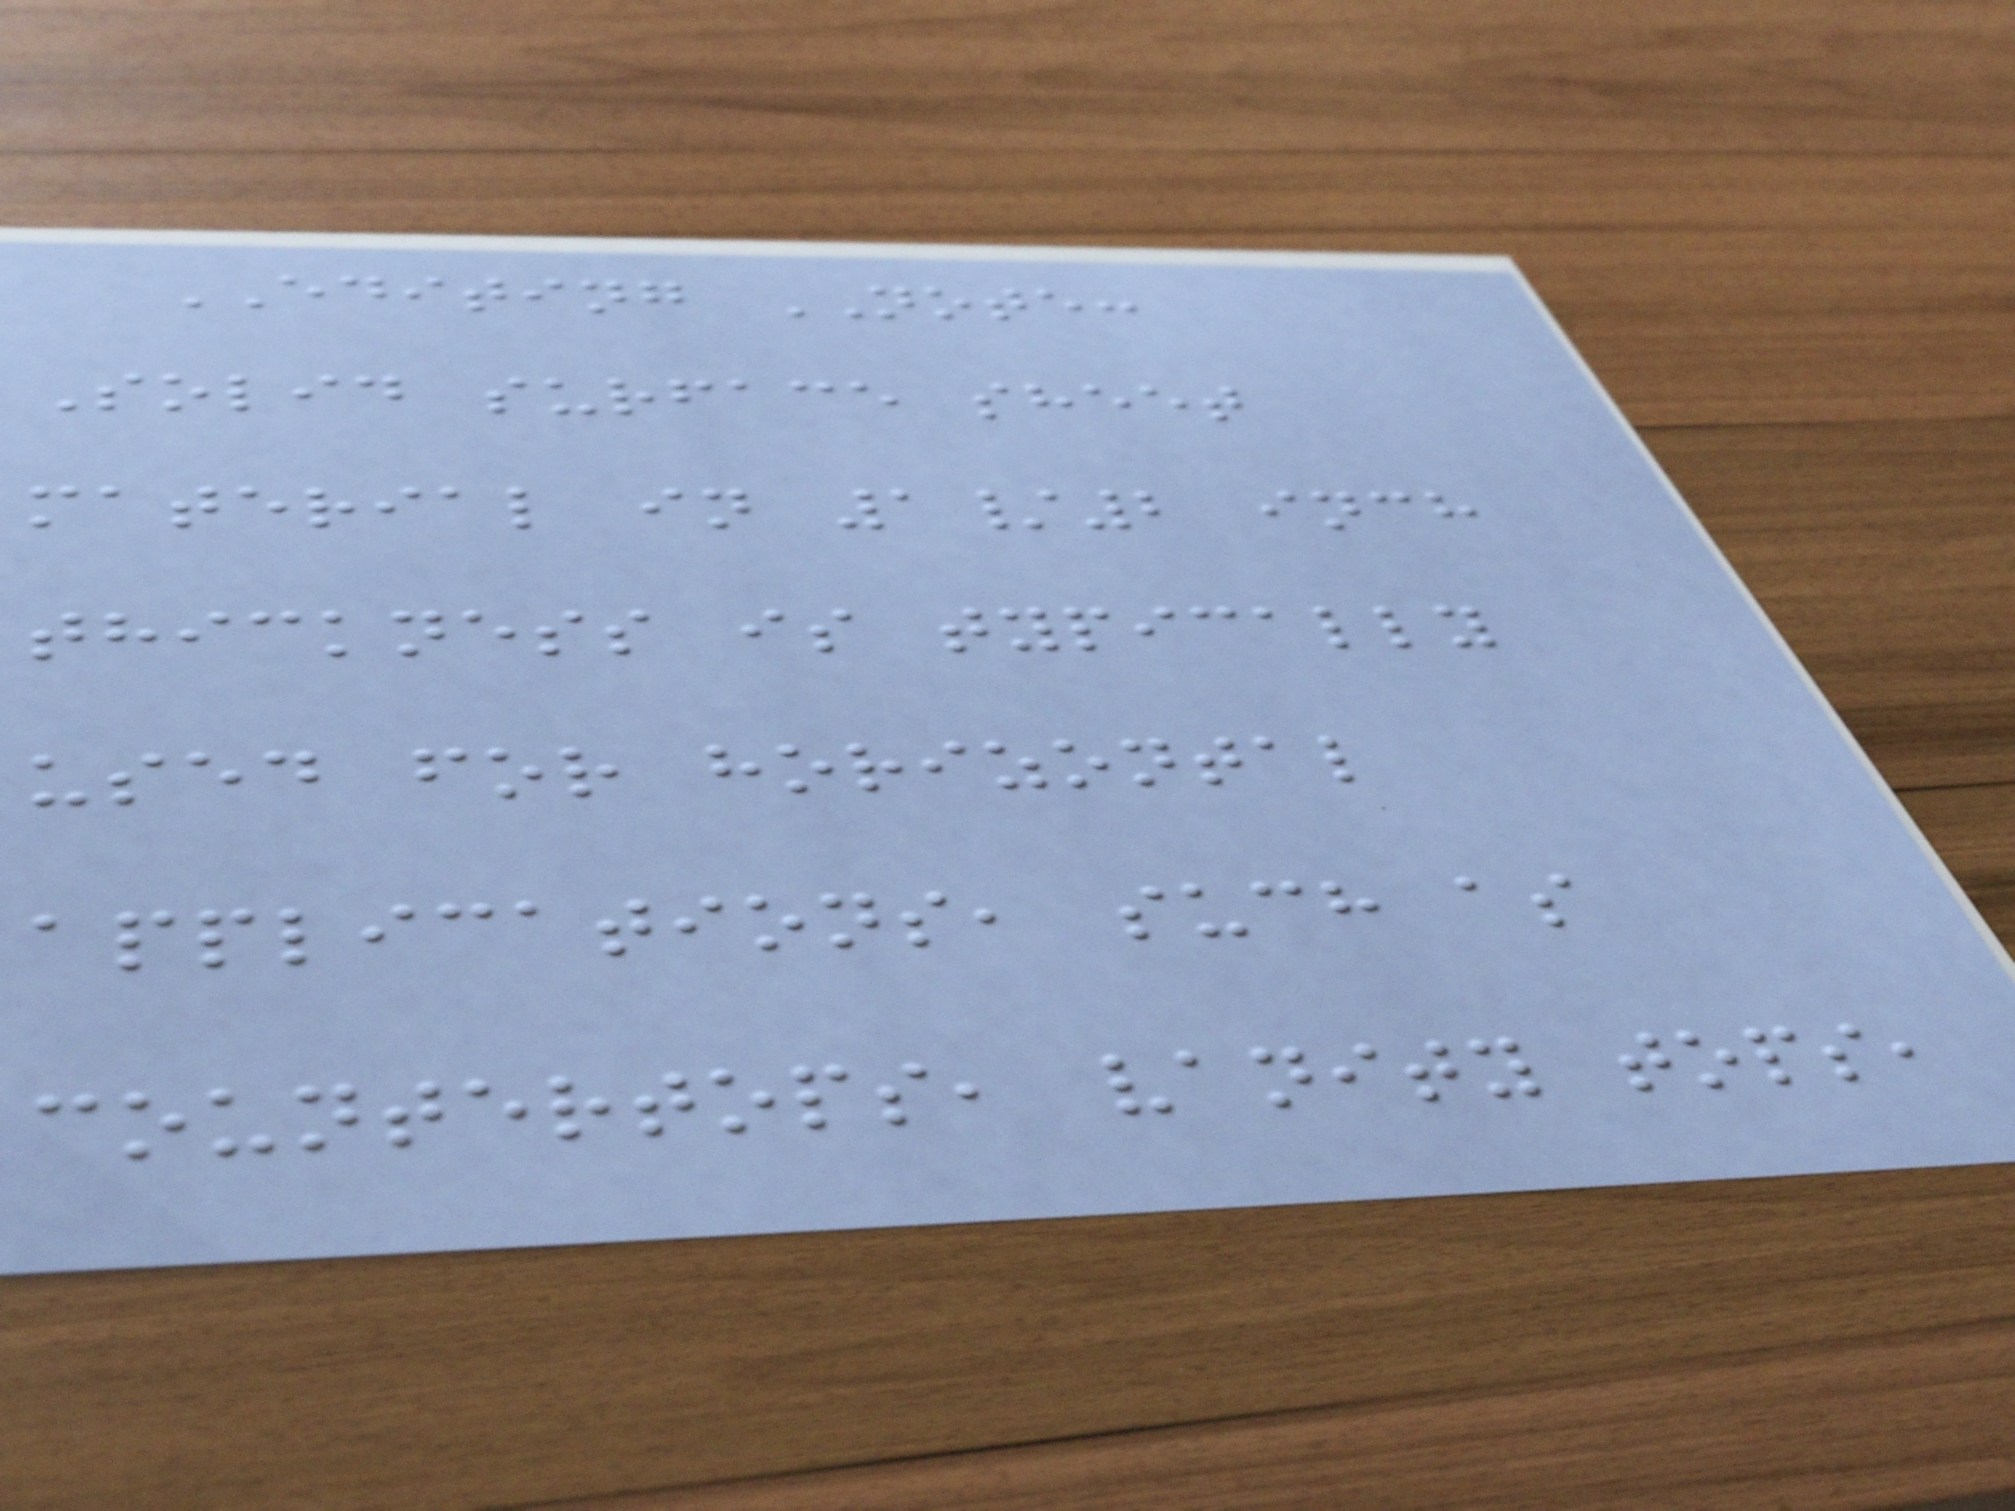EDITING NOTE:
Solid surface sheet
material in 1/2 inch
thickness is typically
used for horizontal
applications, such as
countertops, vanity tops,
